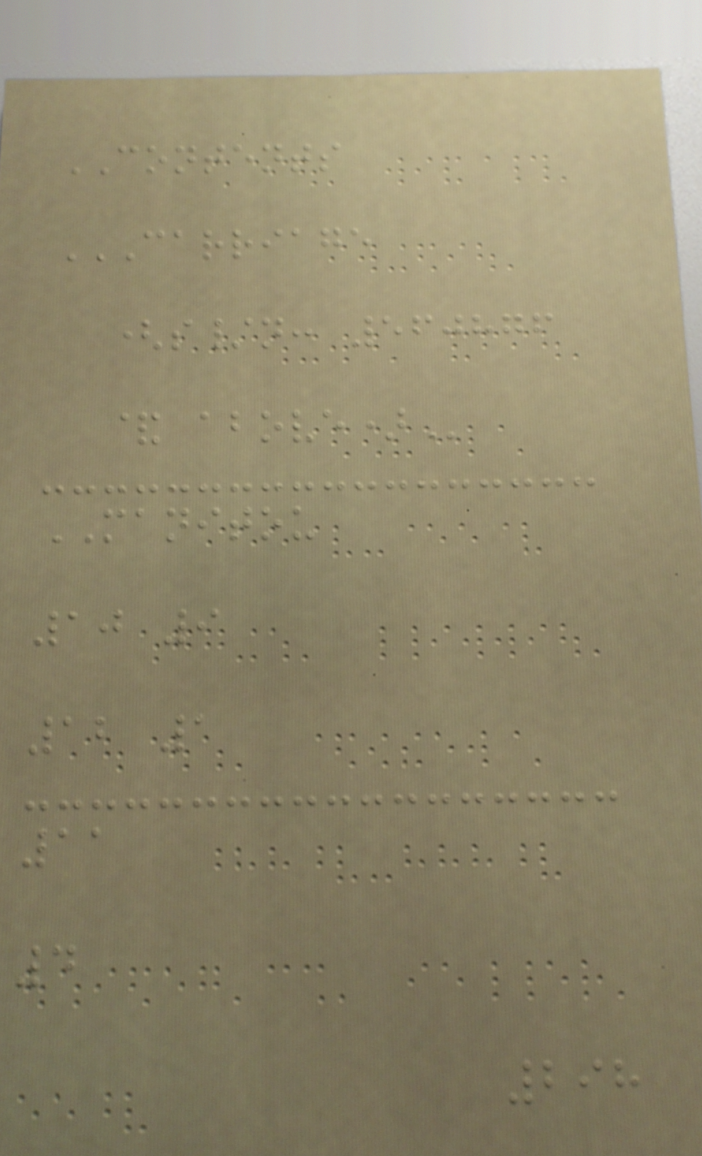CONTENTS
CARRIAGE
(S/N: 560876
& ABOVE)
MANITOU
10 9
12 1
11
4
298
